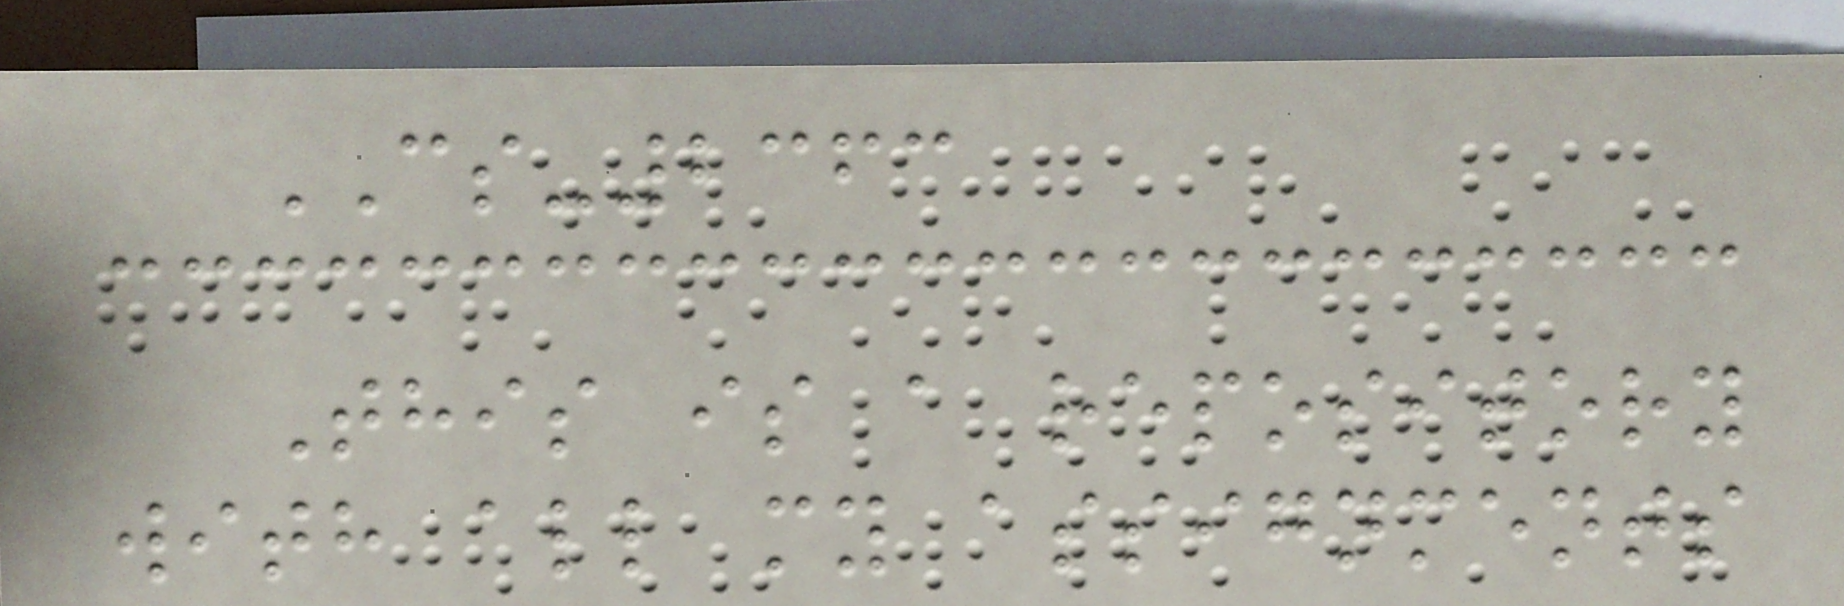CS-2363
This is a repository
with all my assignments
